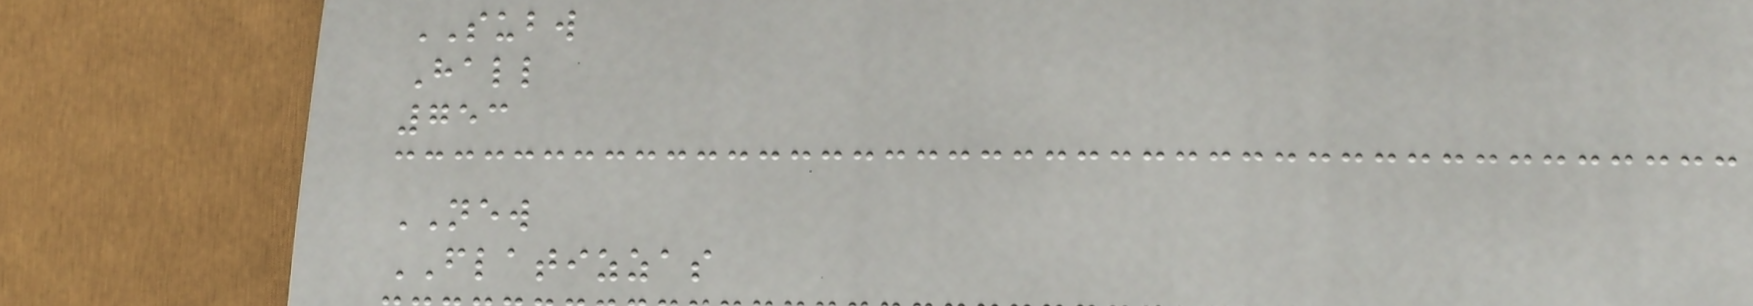SUBW
Hall
753
NEW
FLATIZZAS
